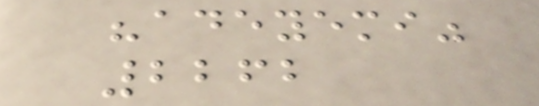"adeyemi"
2262
